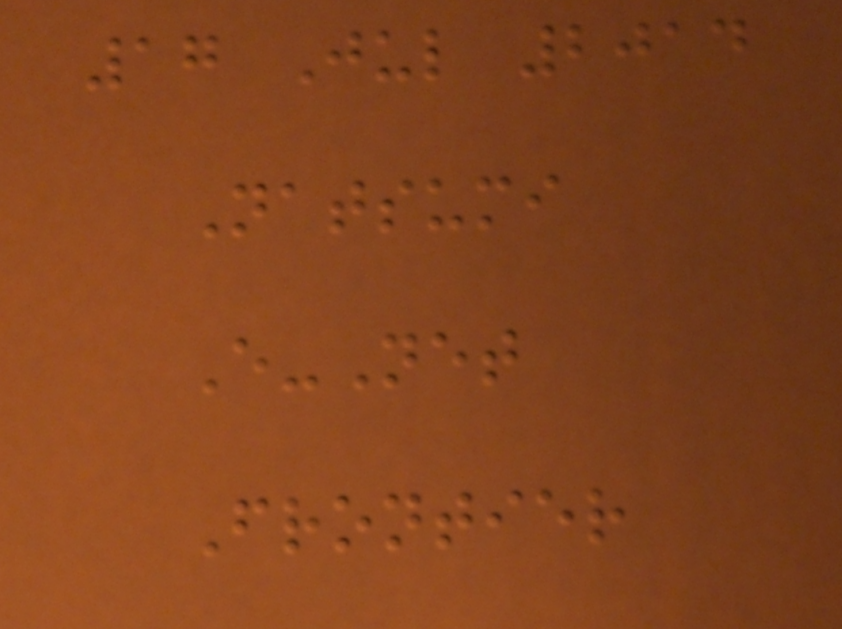17 Jul 2014
Natsumi
E-Net
Frontier
